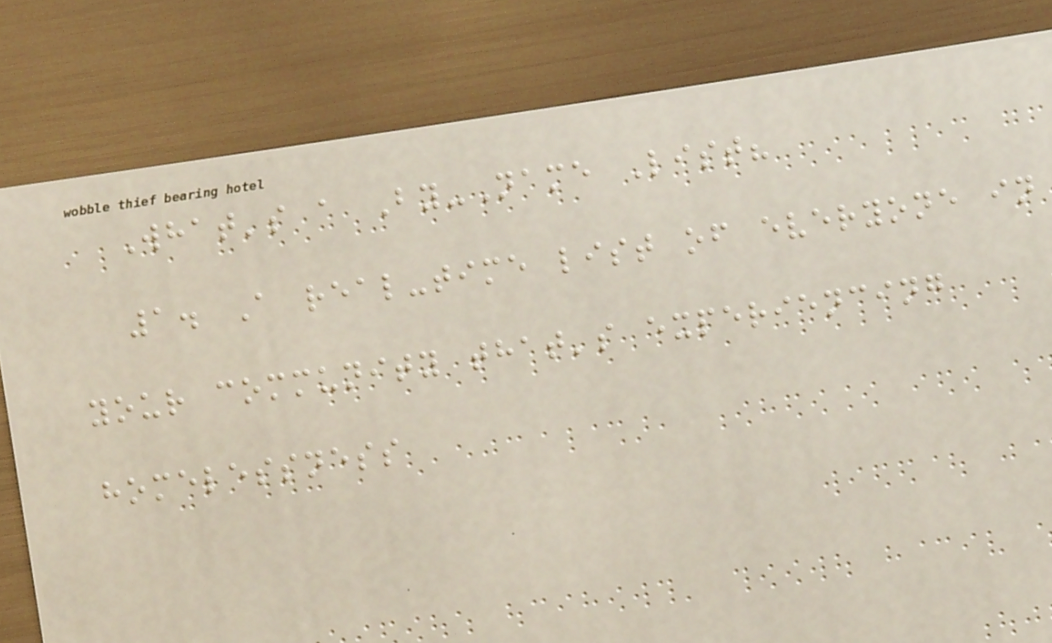What's a By-Name List?
1. A real-time list of everyone in
your community that's experiencing
homelessness
